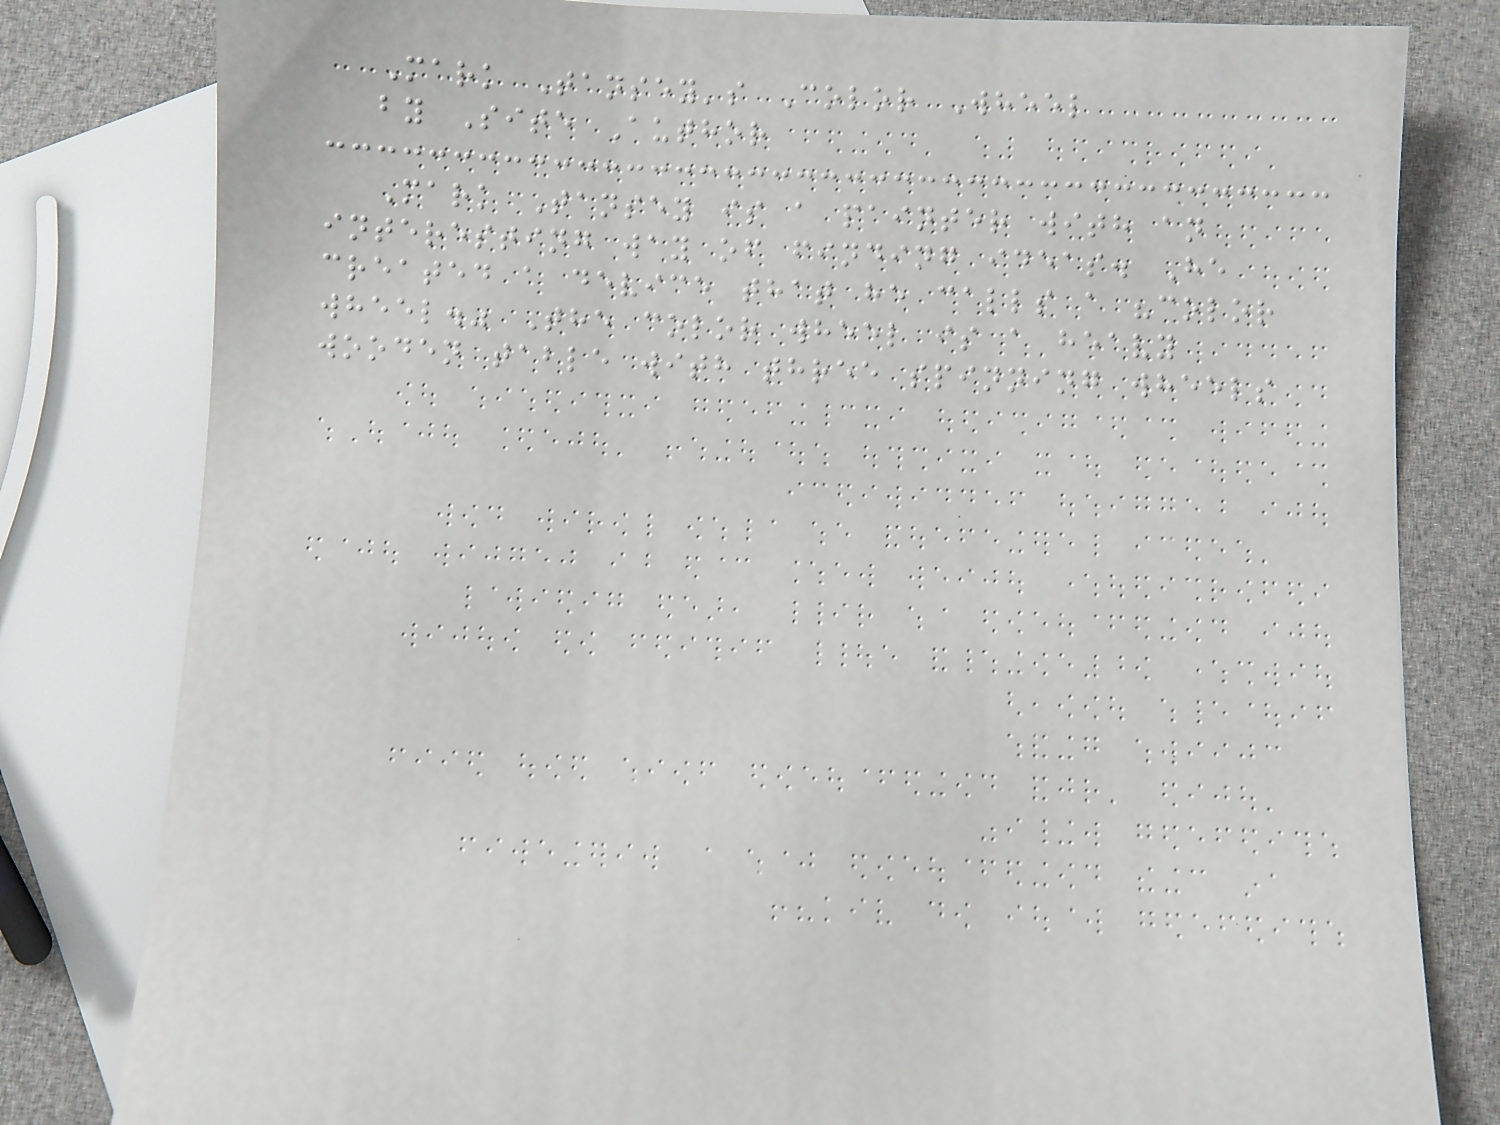Mark Tansey's Color Wheel
by Site Author
Mark Tansey is a painter with an
interesting way of finding ideas. He
created a device that he calls a "color
wheel." The color wheel is a heavy
wooden table with three spinning wheels
